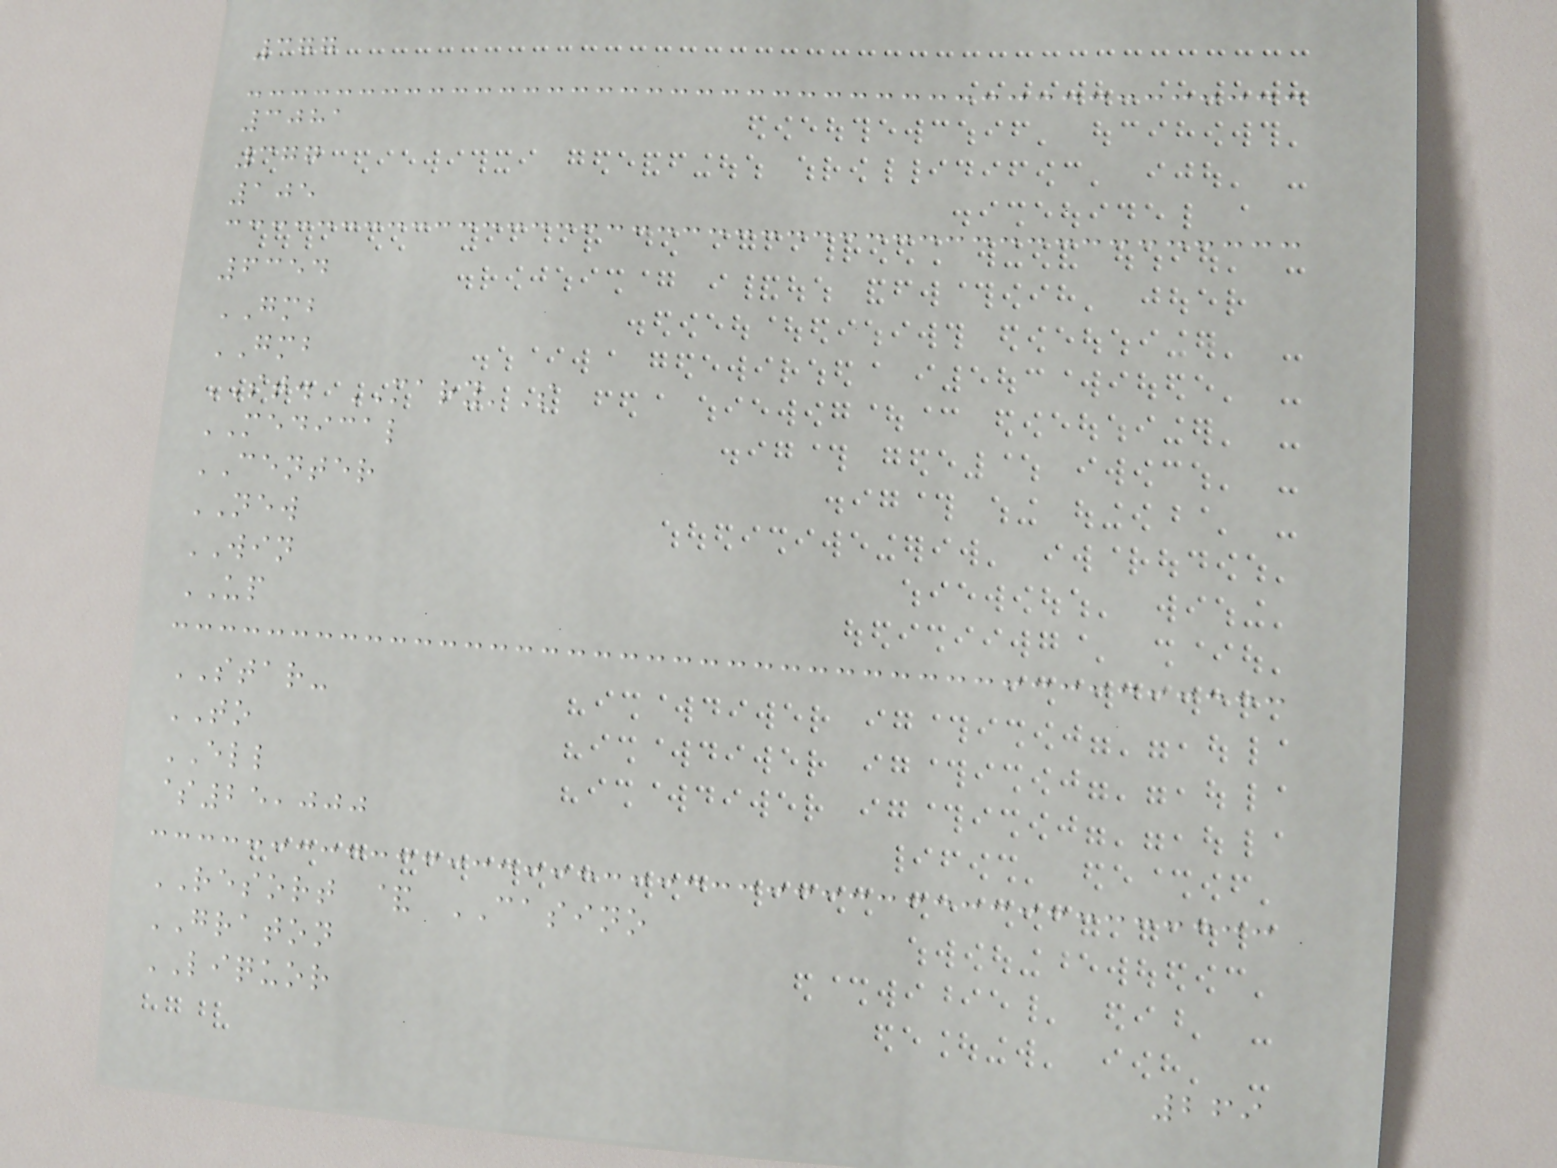377
3081
377
105
6354
GMB
GMB
ST. MARY'S
MEDICAL
CENTER
NEW
WIN
UP
STAR-
TO
ELL
$25,000
RESORT & CASINO
GRATON
LIQUOR
269
